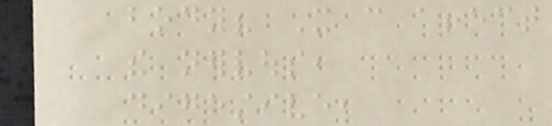body? It can affect
the nervous,
digestive,
